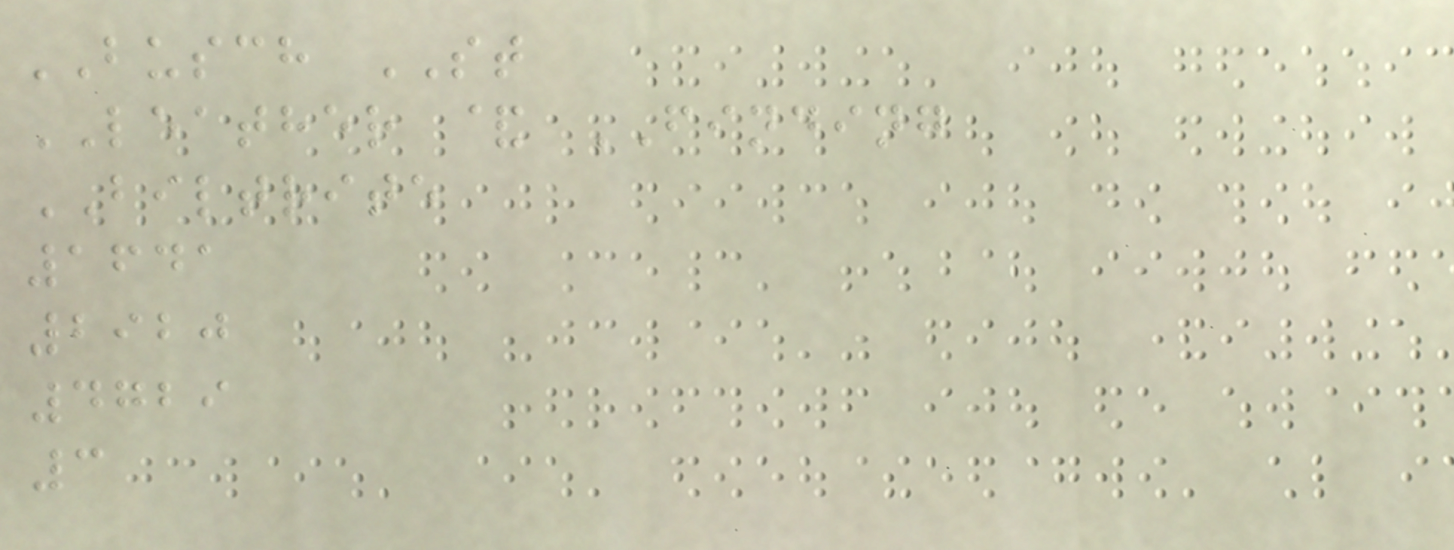BUSCH ST
LEATHER & FINDING
BILTRITE
1641
2920
4729
3
